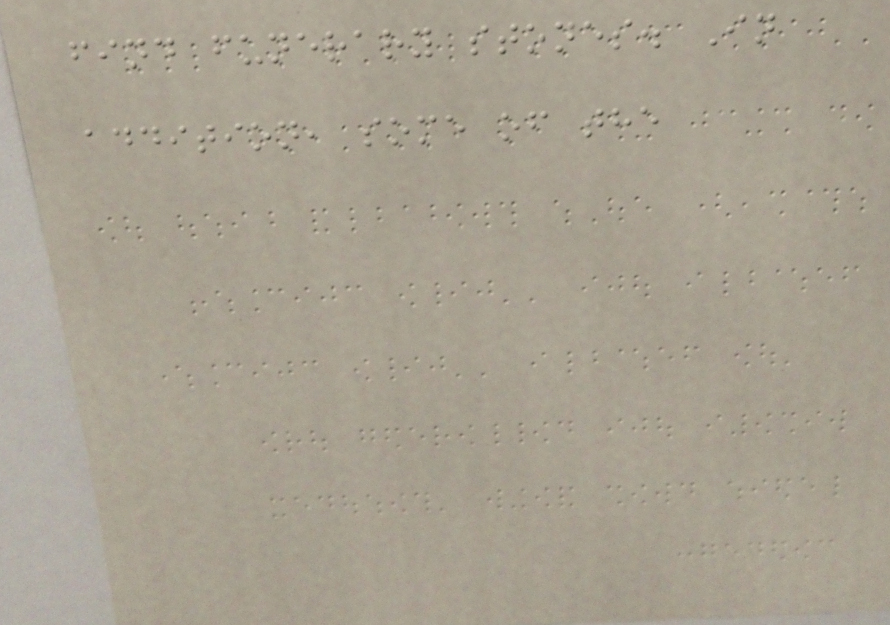find funerary stones. In
addition, some of the
